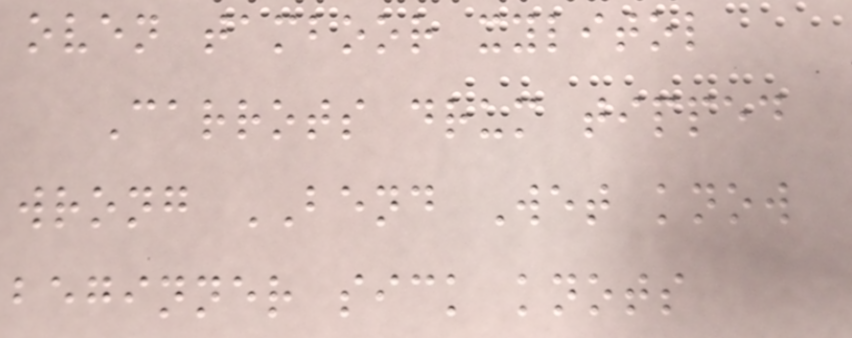oven tamboor xylitol
Carrots drum tipped
wrong BEND Wet know
beginner sick knots
